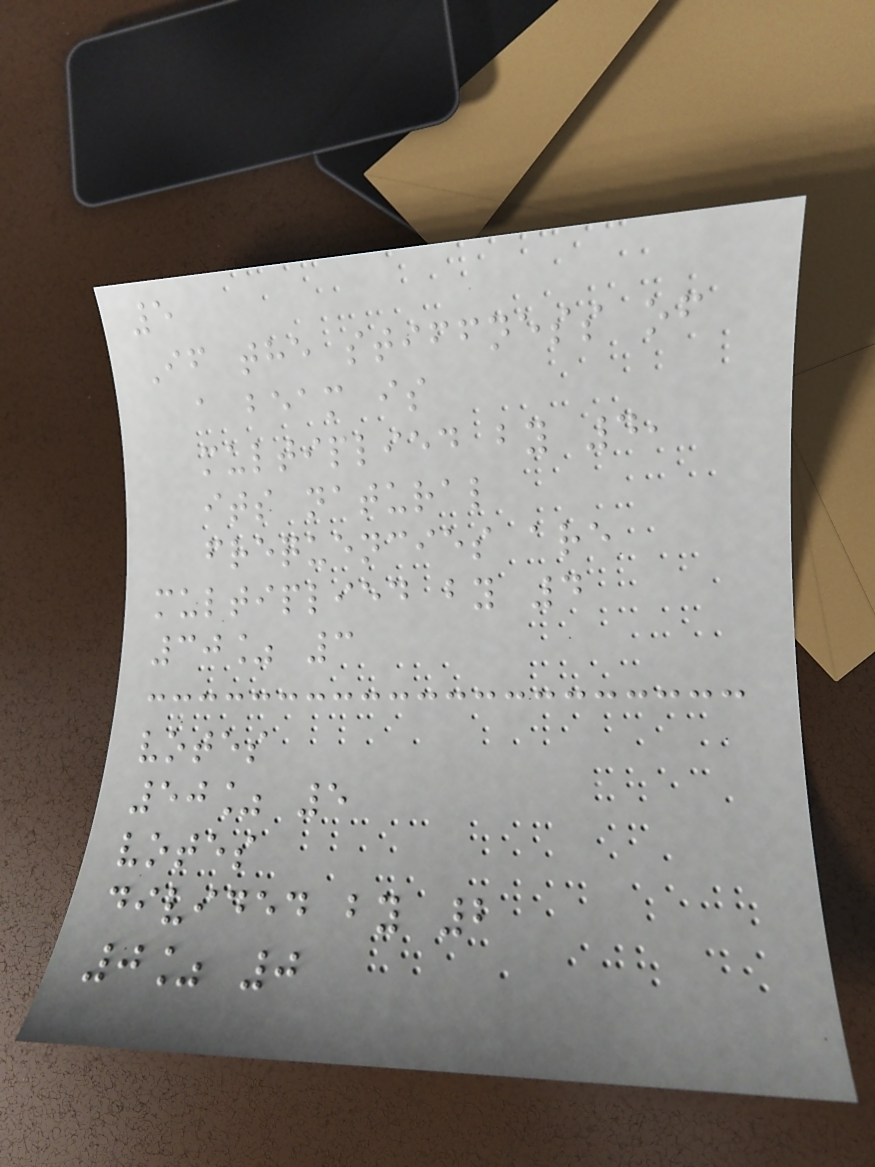5
If the stiffness of
a beam is
multiplied by 4,
its natural
frequencies are
multiplied by 4
30% 3
votes
50% 5
votes
divided by 2
0% 0
